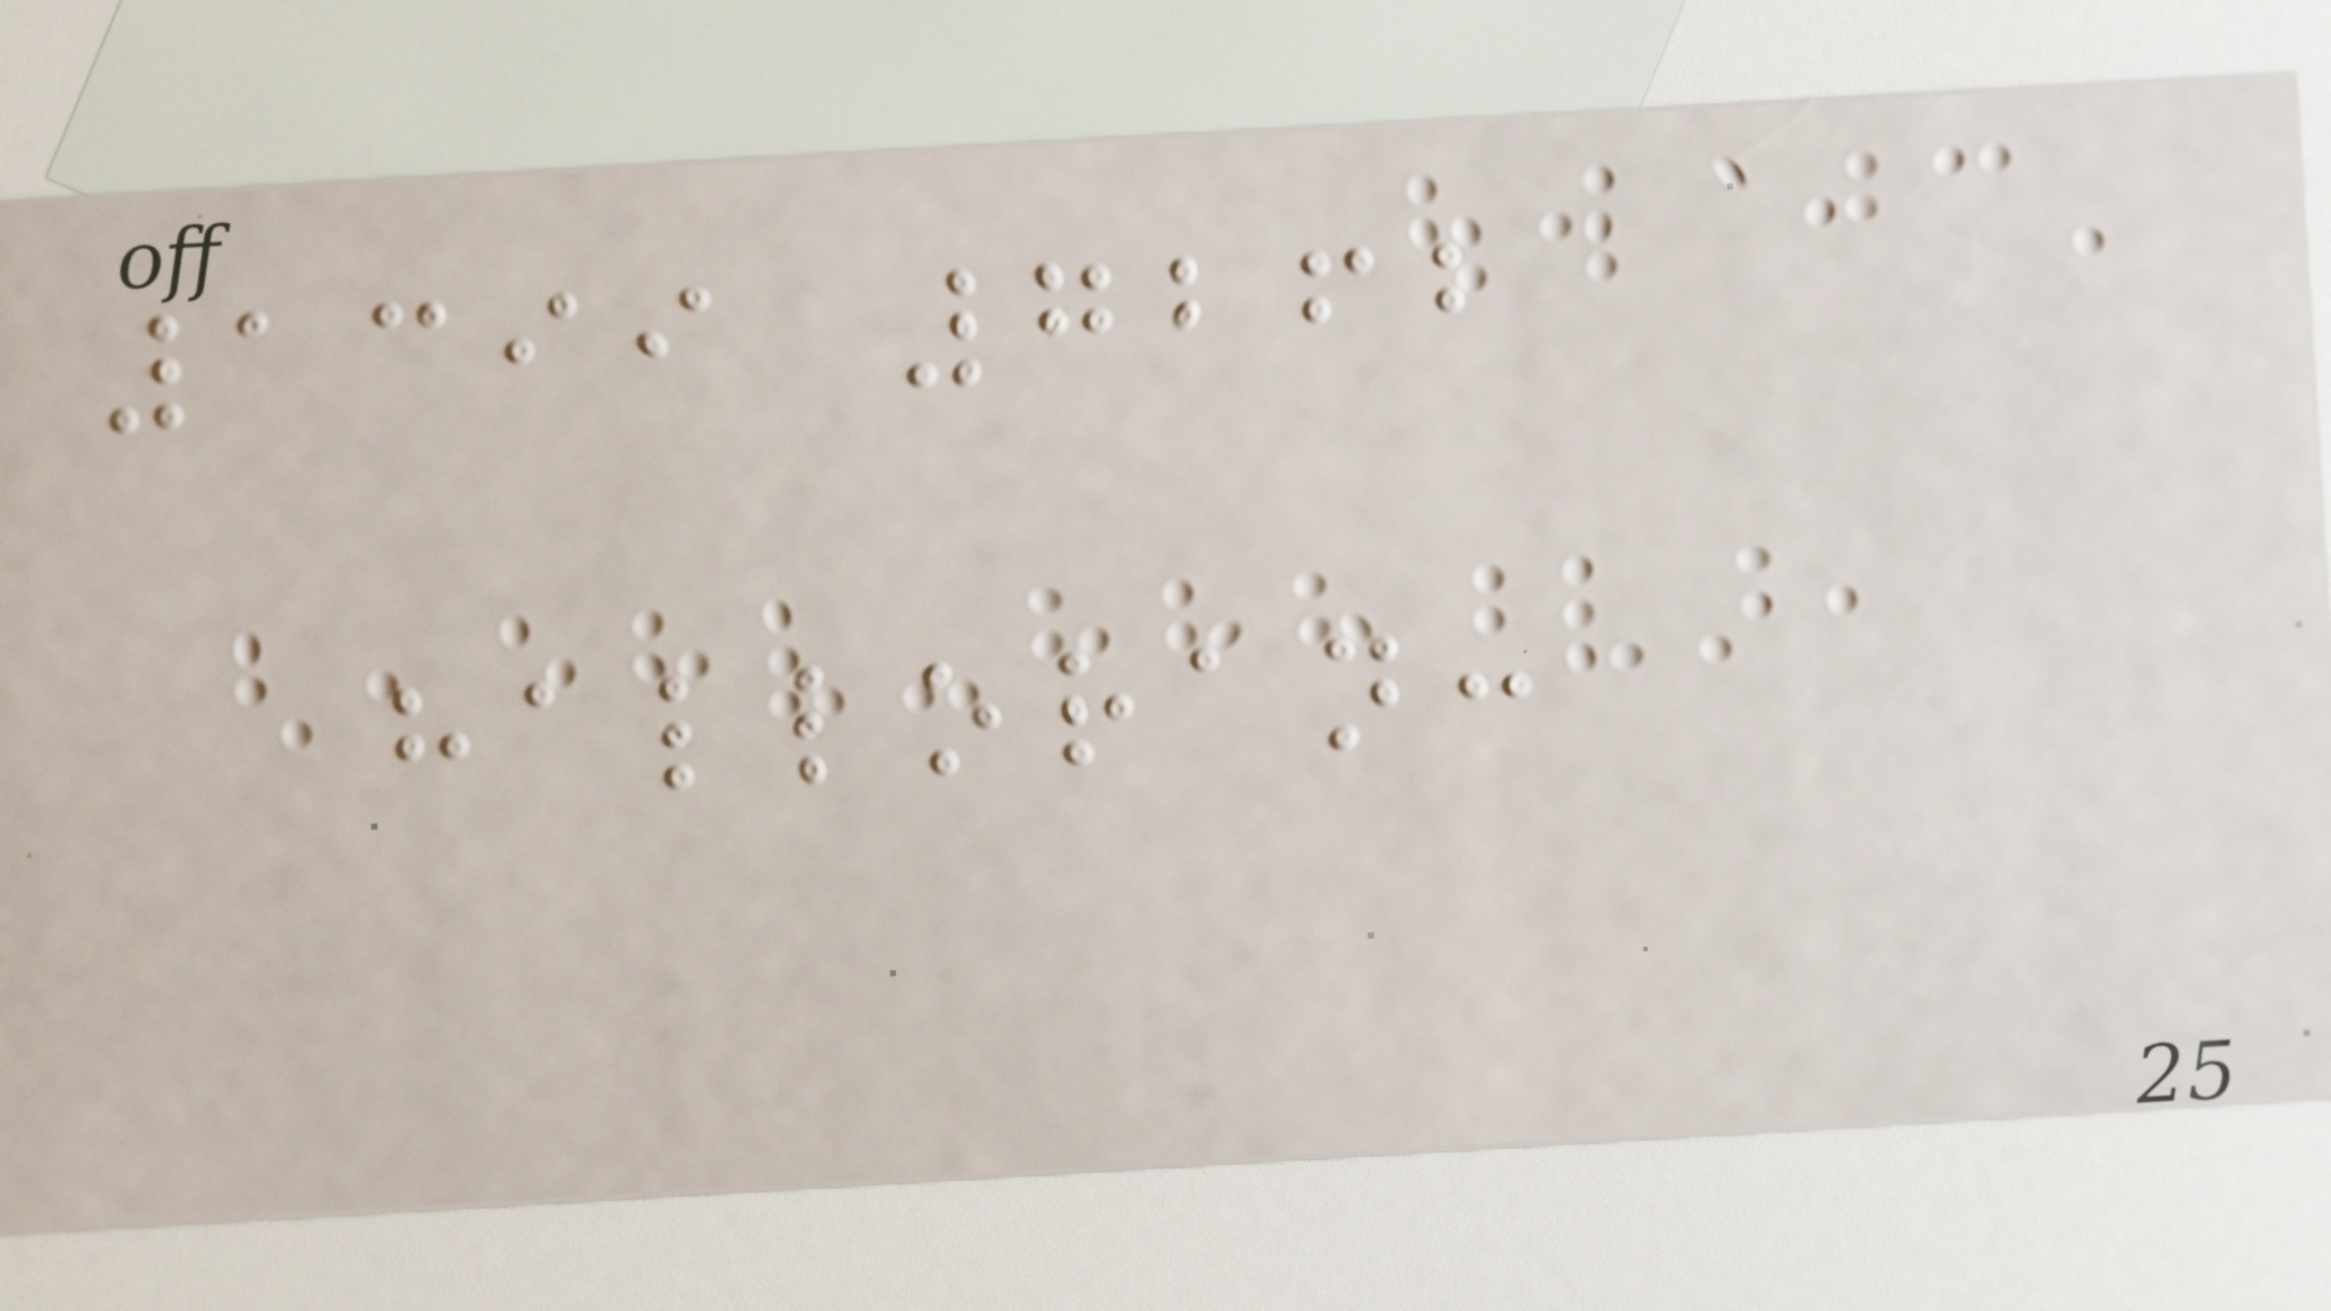1399 7262
halloran:
